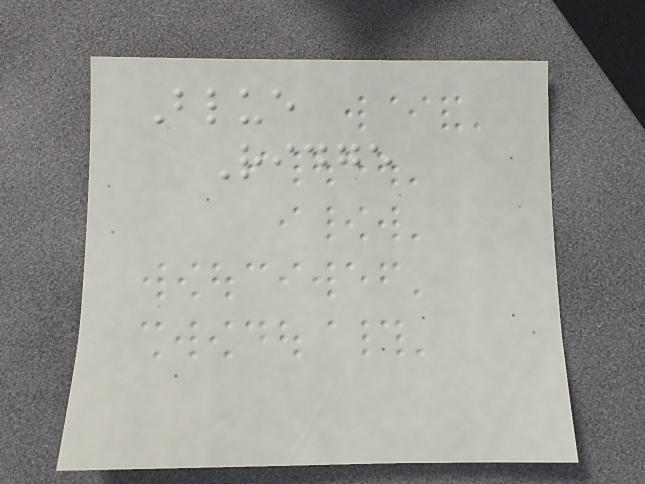Blue
Ridge
